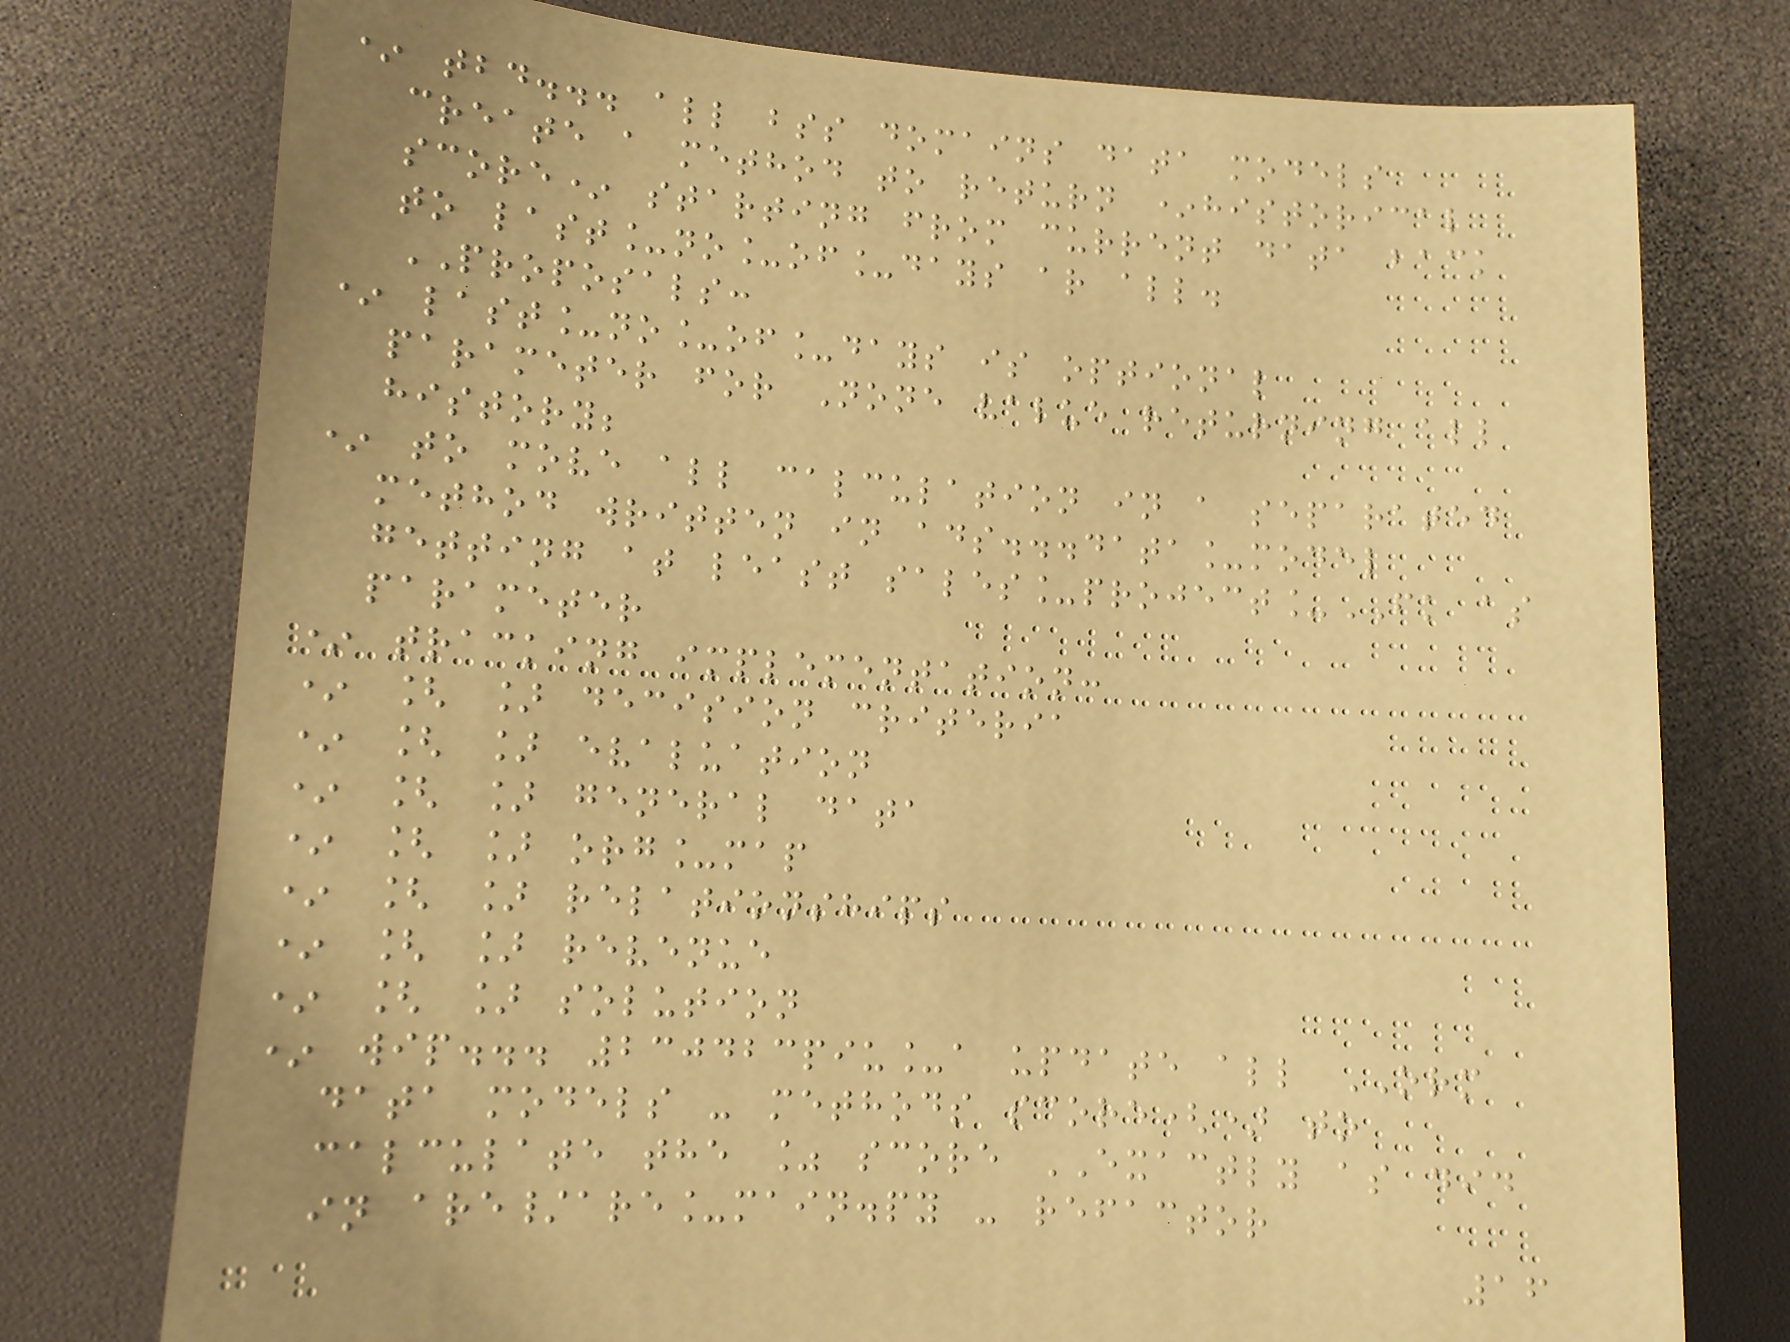* tbd... all bss domains data models
create a method to return *historical
score* starting from current data back
to last_no_of_days ar all.
PROPOSALS:
* last_no_of_days is optional
parameter for None value returning all
history;
* to move all calculation in a separated
method written in ads...data_model
getting at least sales_project_FK as
parameter
* tracking implementation:
* [ ] decision criteria
* [ ] evaluation
* [ ] general data
* [ ] org_map
* [ ] relationships
* [ ] revenue
* [ ] solution
* wip... 230423piu_a update all ORM
data models - methods score() to
calculate the % score EXACTLY as did
in are/are_main.py - refactor
16
